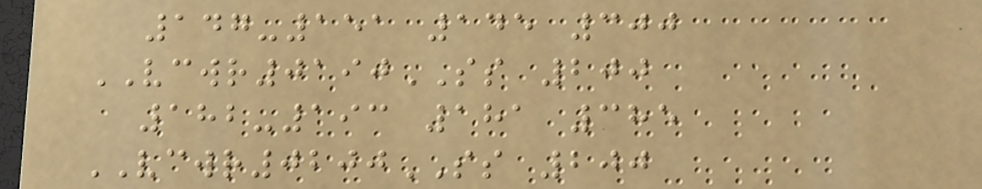147-151 145 300
VCWR0190SS 200
182-193 181 385
VCWR0200SS 200
